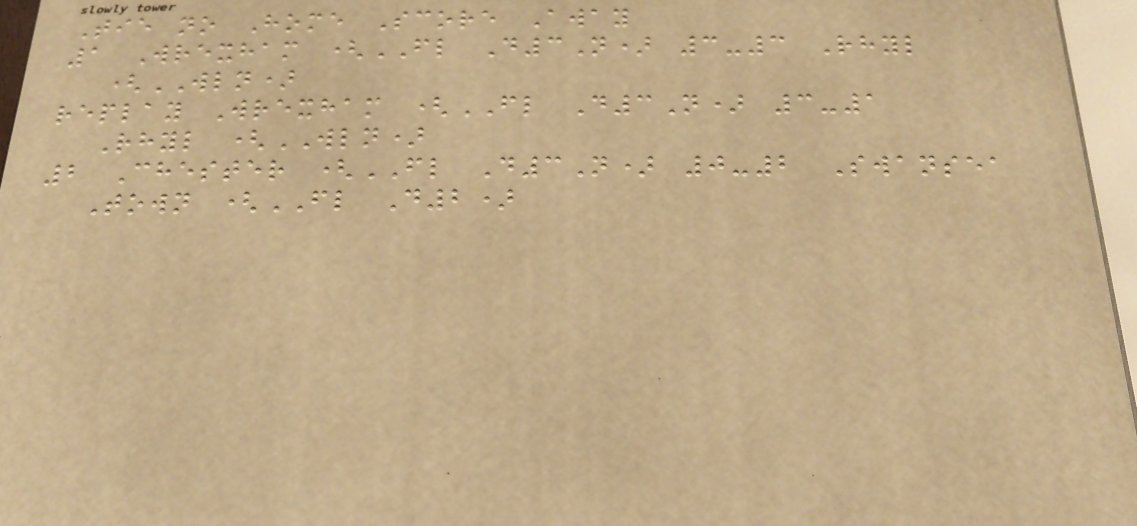Tie no Home Score Away
1 Wrexham (FL D3N) 3-3 Rhyl
(WLN)
replay Wrexham (FL D3N) 3-1
Rhyl (WLN)
2 Chester (FL D3N) 0-2 Swansea
Town (FL D2)
